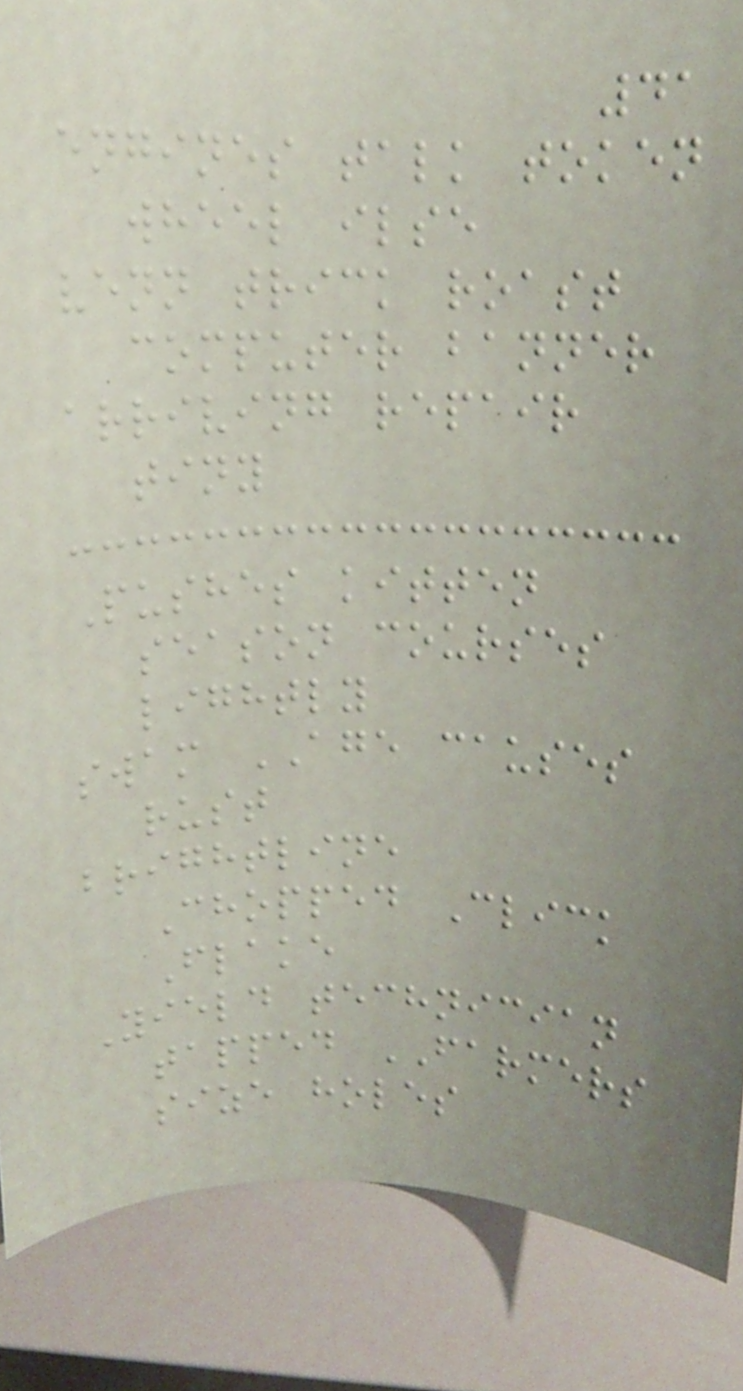41
engines talk token
wheel ilse
venn trick roast
computer banner
arriving repair
tiny
Pushes kitten
season courses
lightly
swam AGE causes
rust
brightline
Chopped Click
Flake
Yield technician
tapped FARMERS
size holes
